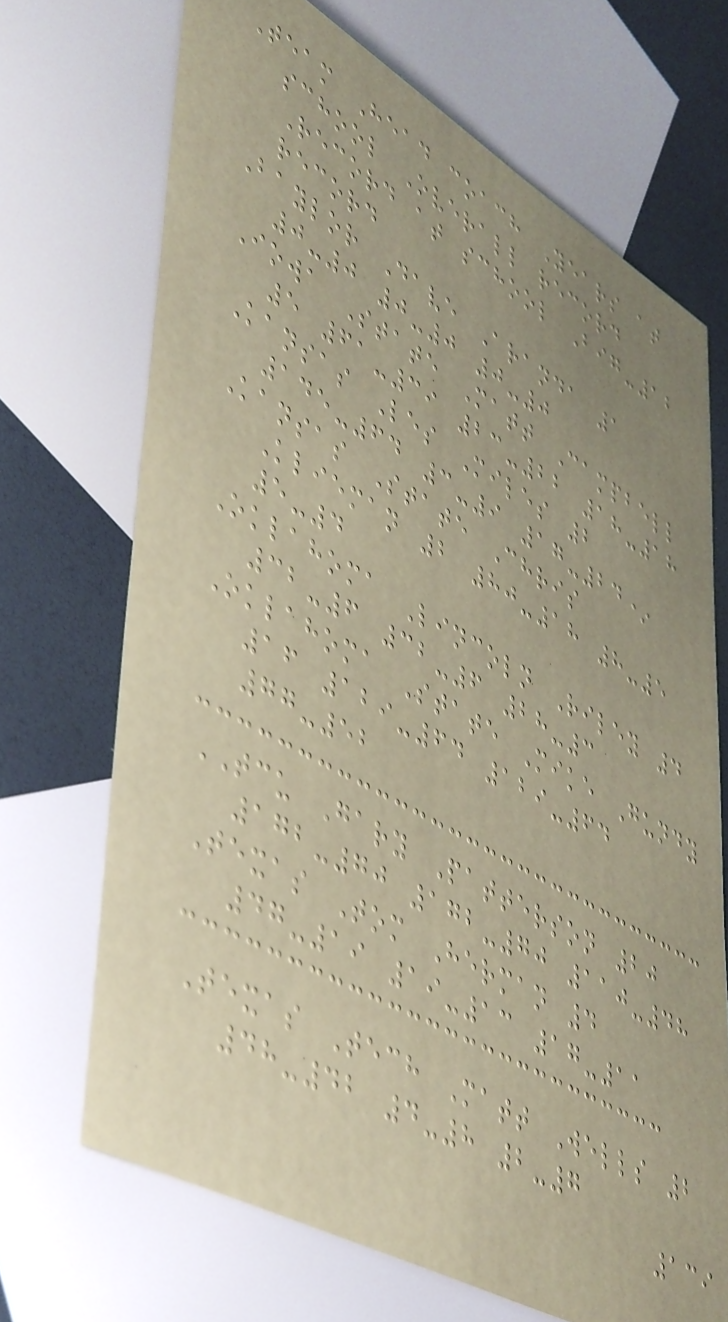Team Head coach Years at
school Overall record
Record at school Big-12
record
Baylor Dave Aranda 1
0-0 0-0 0-0
Iowa State Matt Campbell
5 61-39 23-22 18-18
Kansas Les Miles 2
145-64 3-9 17-24*
Kansas State Chris
Klieman 2 80-18 8-5
5-4
Oklahoma Lincoln Riley 4
32-6 32-6 28-3
Oklahoma State Mike Gundy
16 129-64 129-64
77-52
TCU Gary Patterson 20
172-70 172-70 110-48
Texas Tom Herman 4
47-19 19-13 17-11
Texas Tech Matt Wells 2
48-42 4-8 2-7
139
